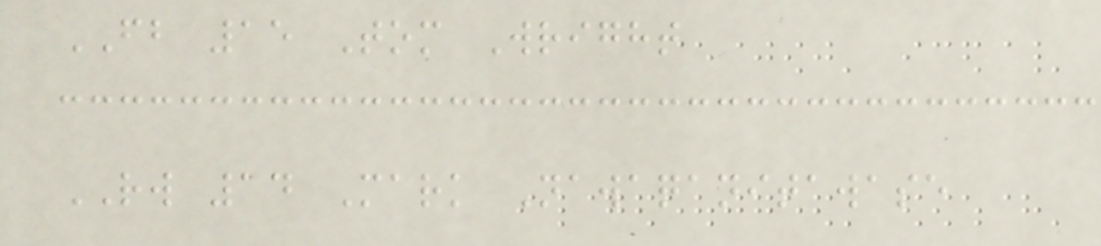FB 15 Tom Wright
RW 14 Mark Nawaqanitawase
